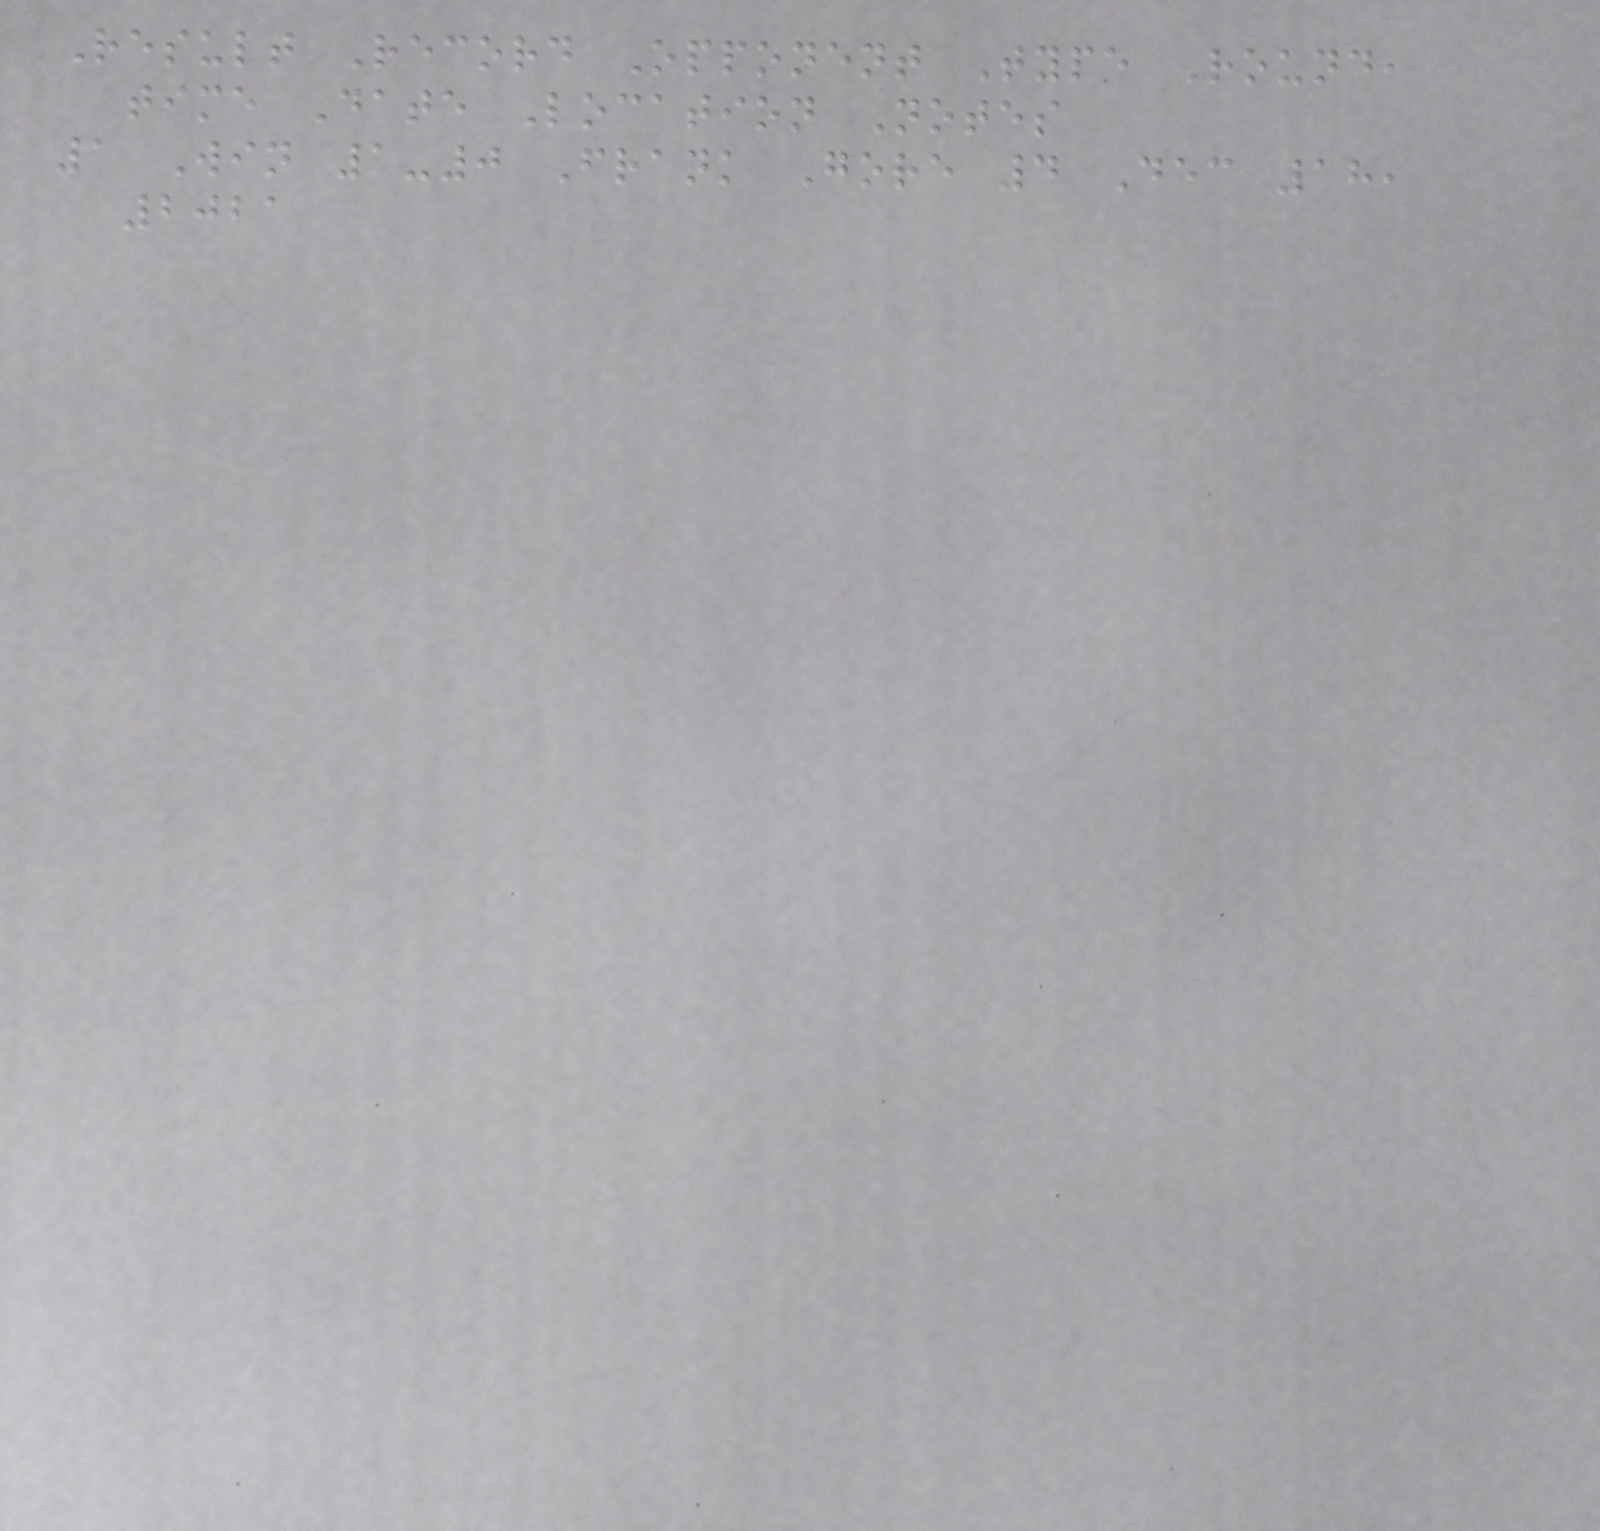Result Record Opponent Type Round,
time Date Location Notes
1 Win 1-0 Frank Gore 4 Dec 18,
2021
